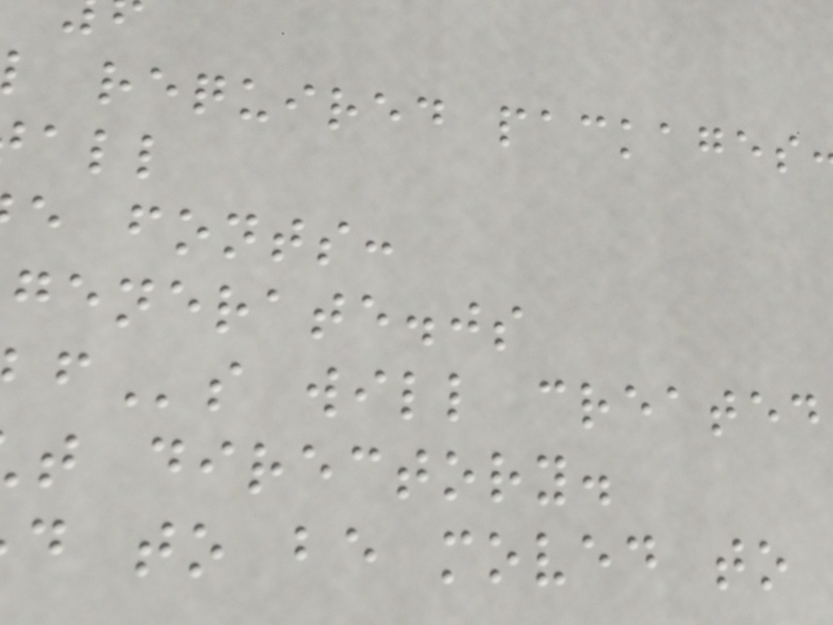required packages
e fonts:
generate.js
s will created
t directory.
d to be moved to
